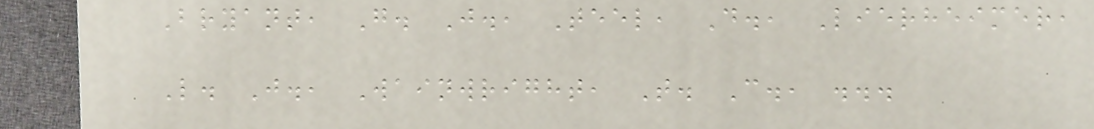Bryant, G. J., Teel, D., Lierheimer,
L. J., Wainwright, T. C., ...
